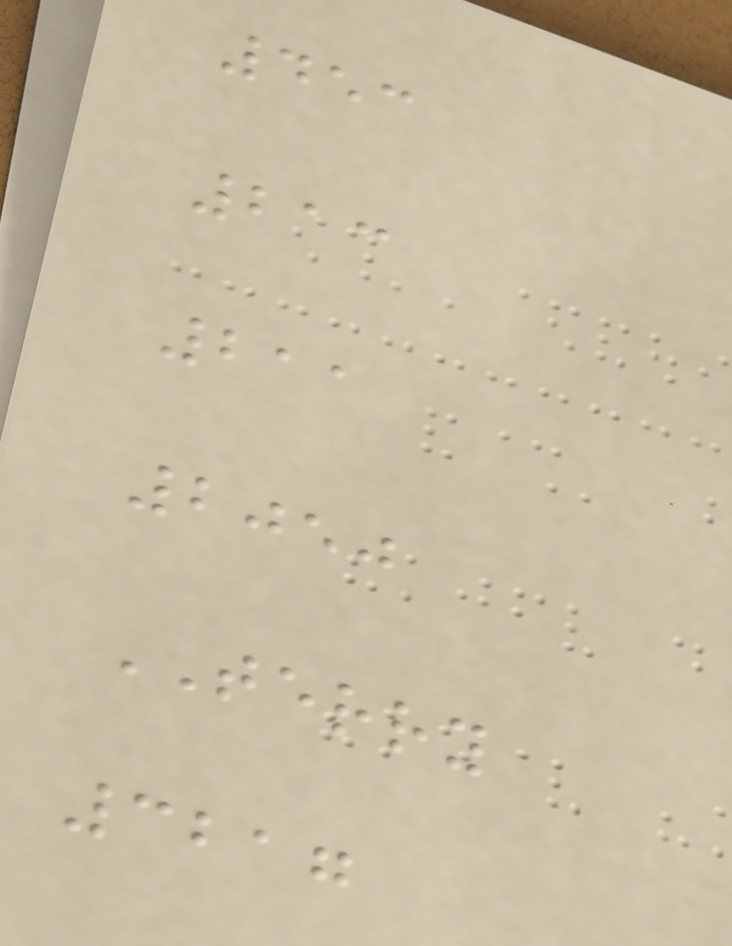453
213
211
2050
TERRY
3217
